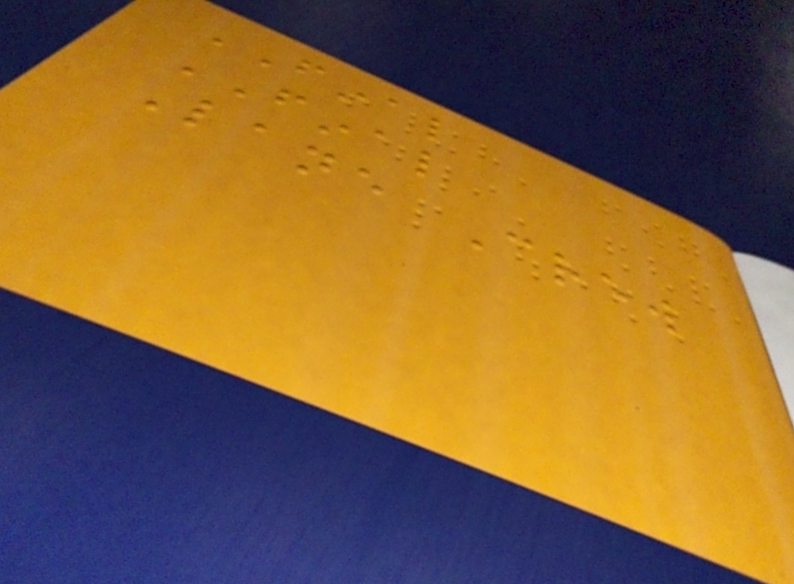FINAL
FINAL
Lane Crew
